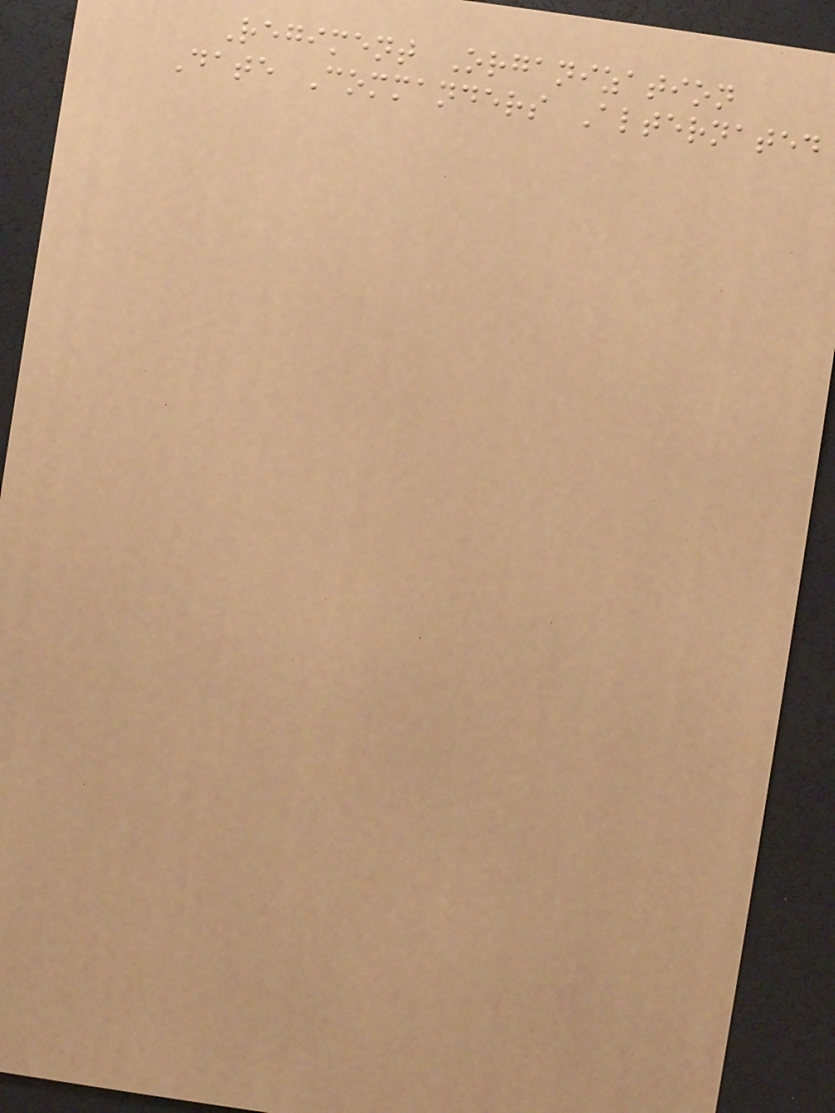Regiment Organization
Date Commanders Alternated
